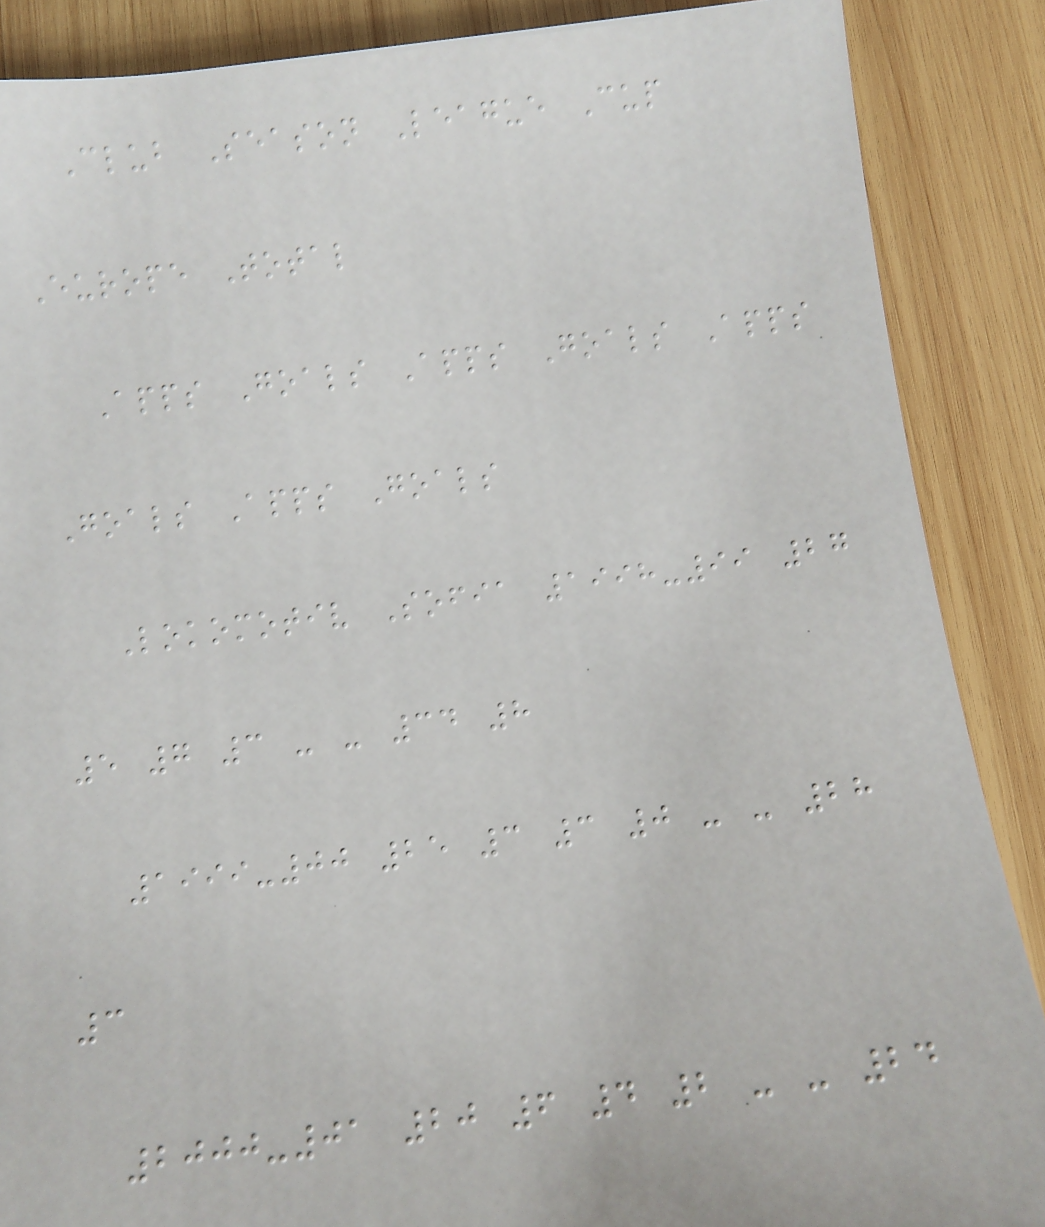Club Season League Cup
Europe Total
Apps Goals Apps Goals Apps
Goals Apps Goals
Lokomotiv Sofia 1998-99 27
5 7 3 - - 34 8
1999-00 25 3 3 0 - - 28
3
2000-01 20 6 4 2 - - 24
